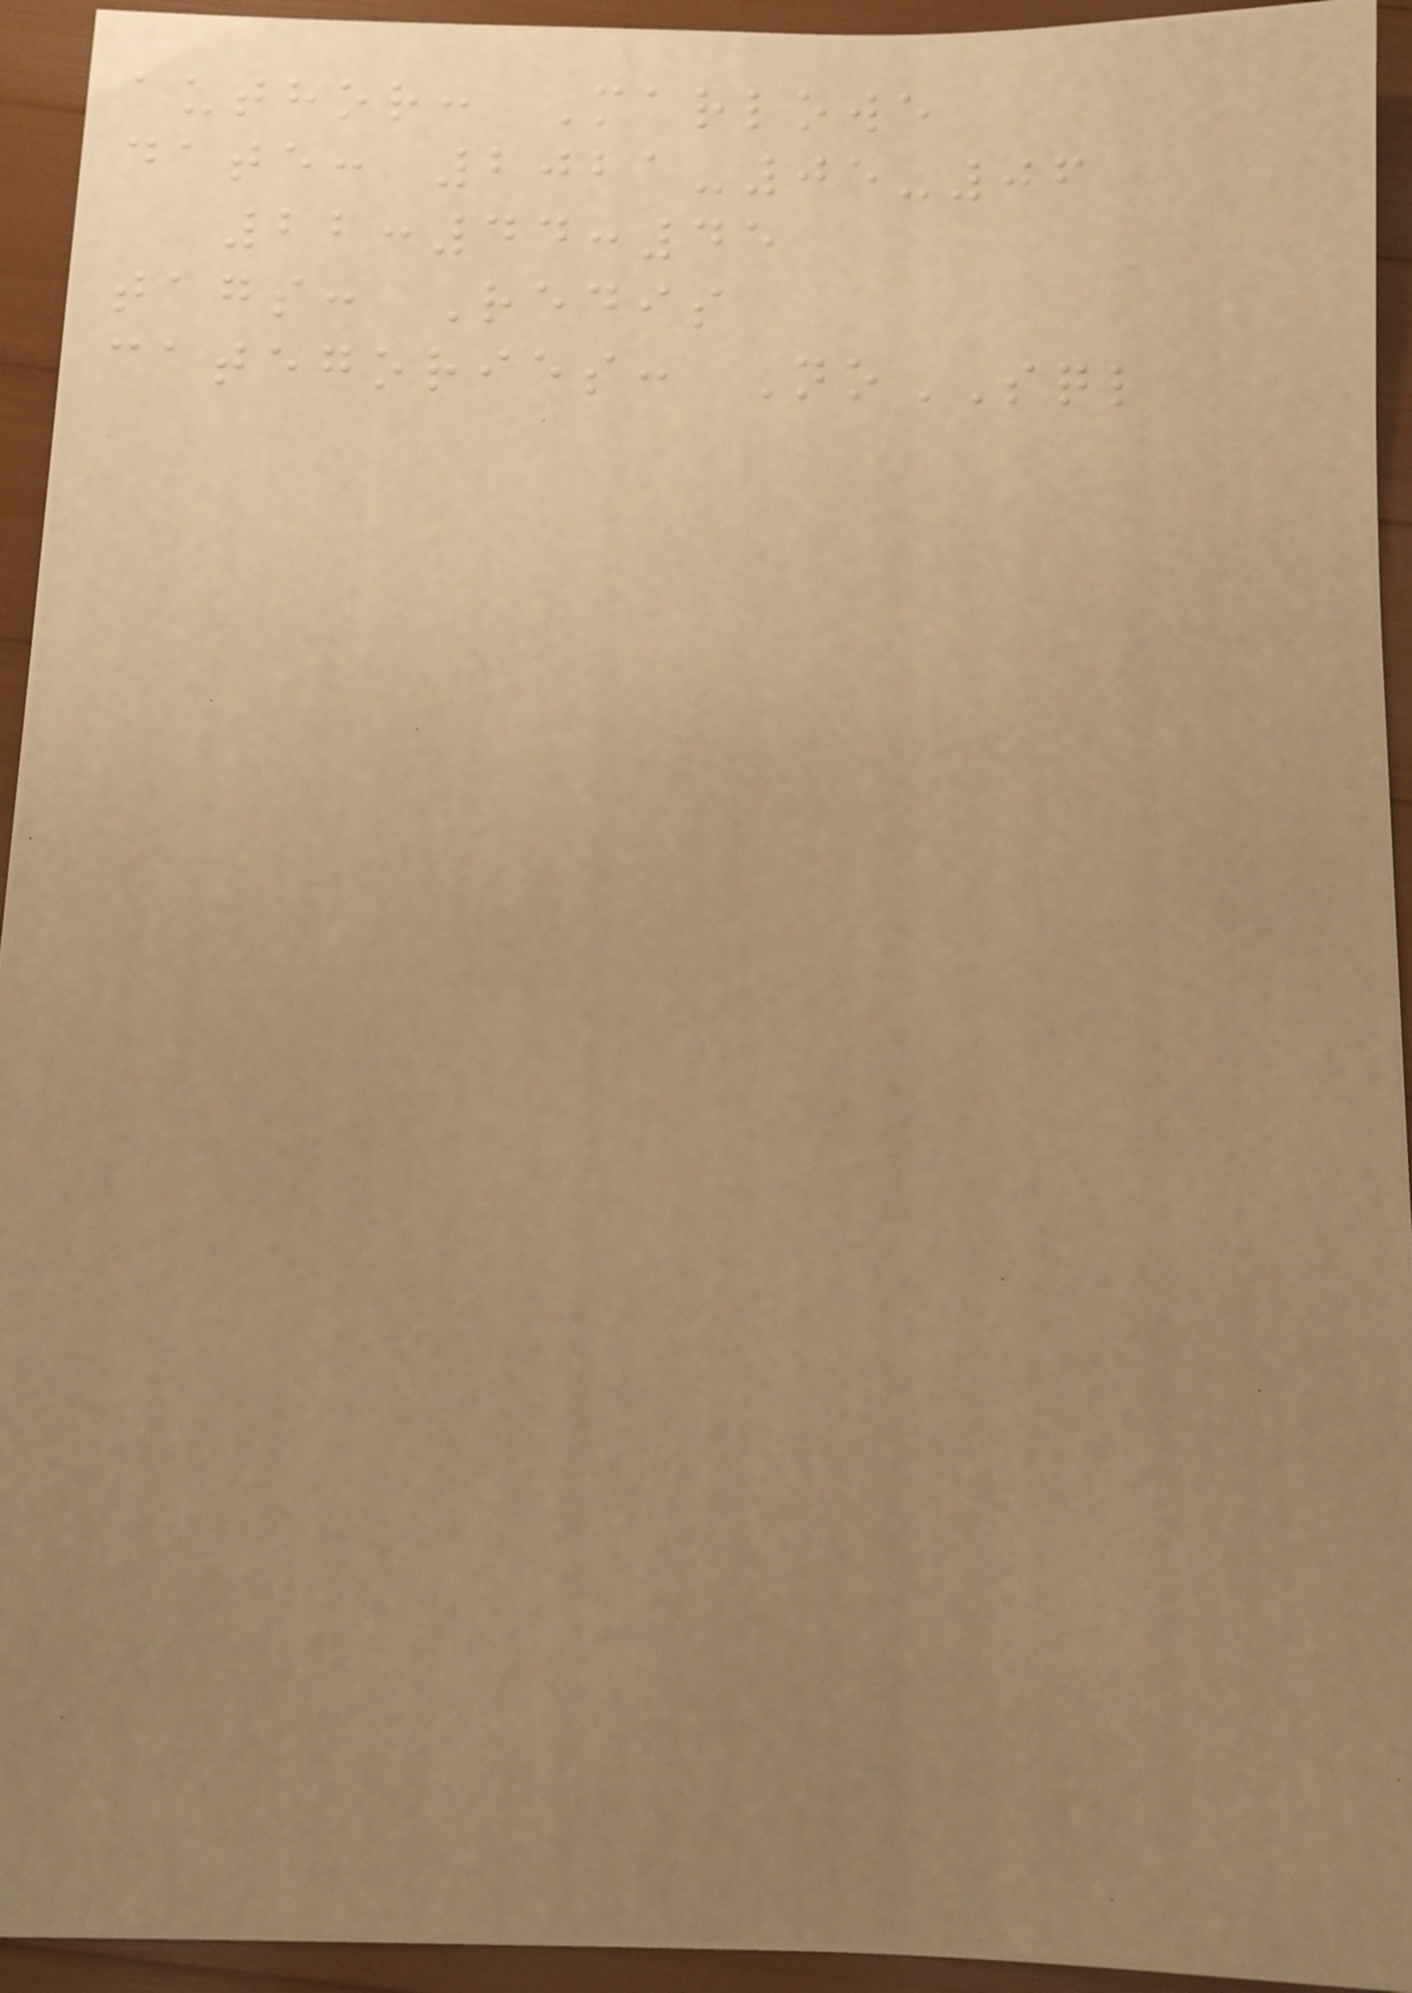author: Marlowe
date: 2021-05-06
22:44:45
tags: Redis
categories: NoSQL
